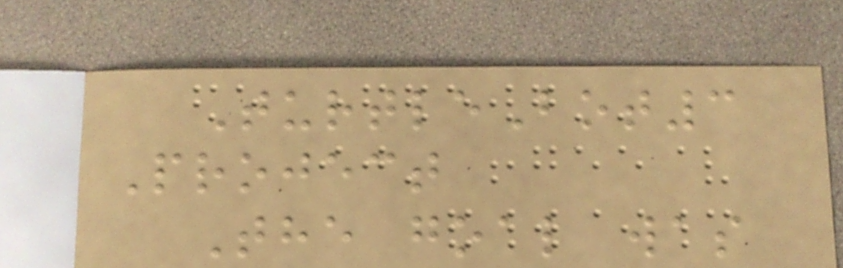TurtleBot3
Project
The goal was
